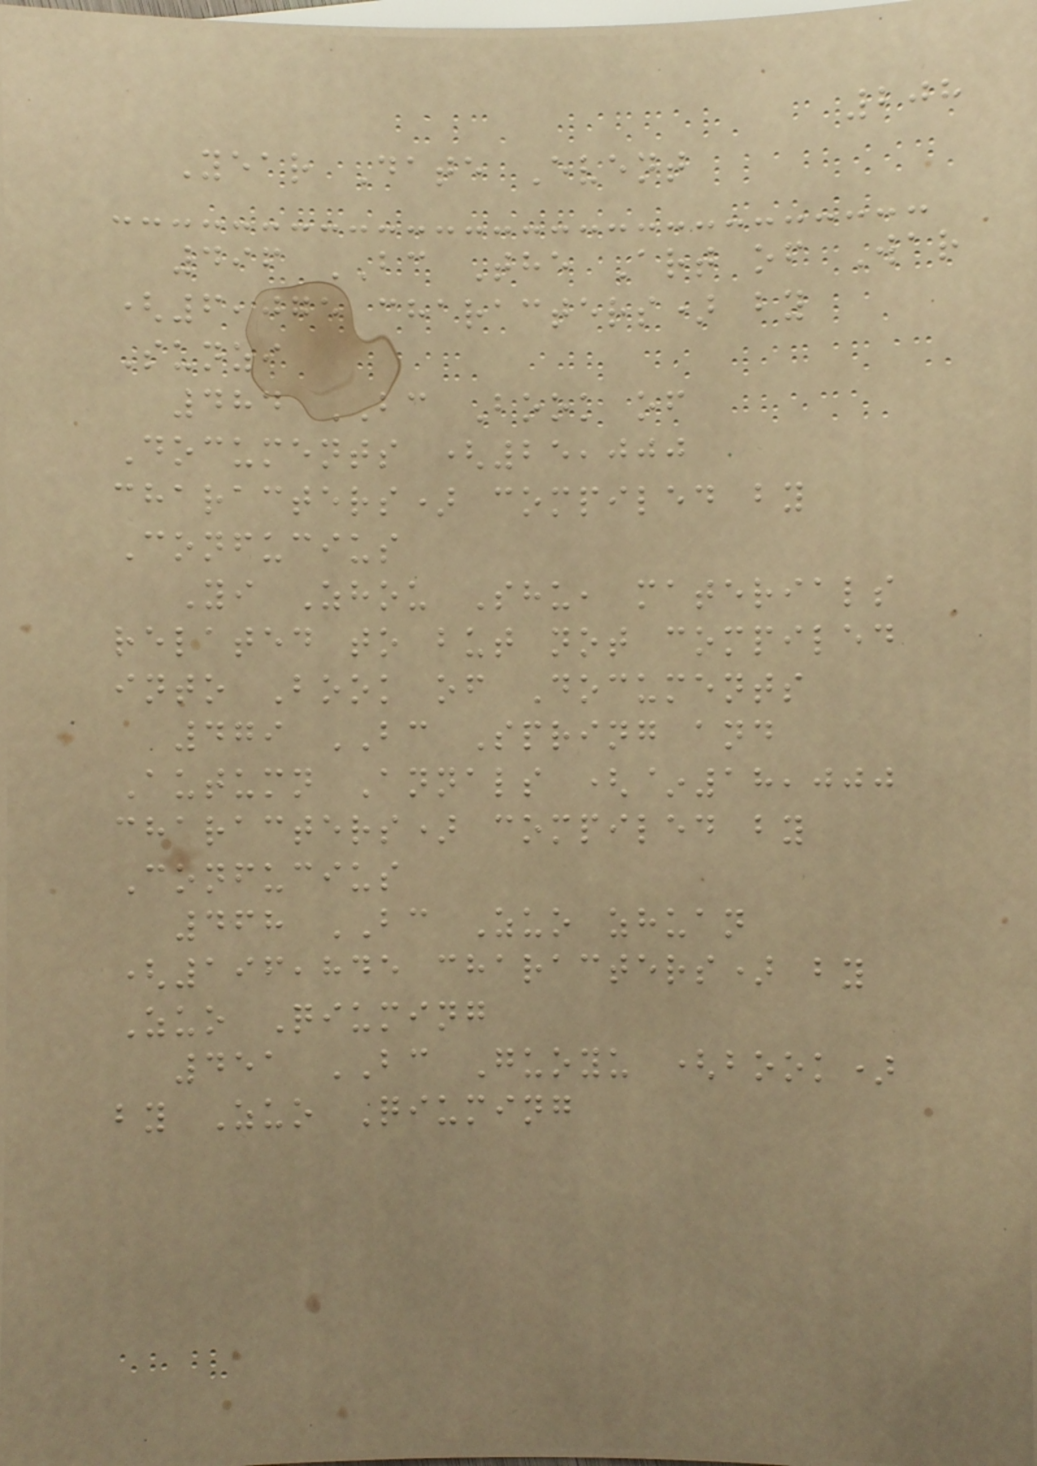208
Year Date Event
496 BC The Art of War
(6,075 characters) by
Sunzi
484 BC Book of
Documents (25,000
characters) compiled by
Confucius
Yi Zhou Shu, materials
related to but not compiled
into Book of Documents
479 BC Spring and
Autumn Annals (~18,000
characters) compiled by
Confucius
468 BC Zuo zhuan
(196,845 characters) by
Zuo Qiuming
451 BC Guoyu (book)
by Zuo Qiuming
